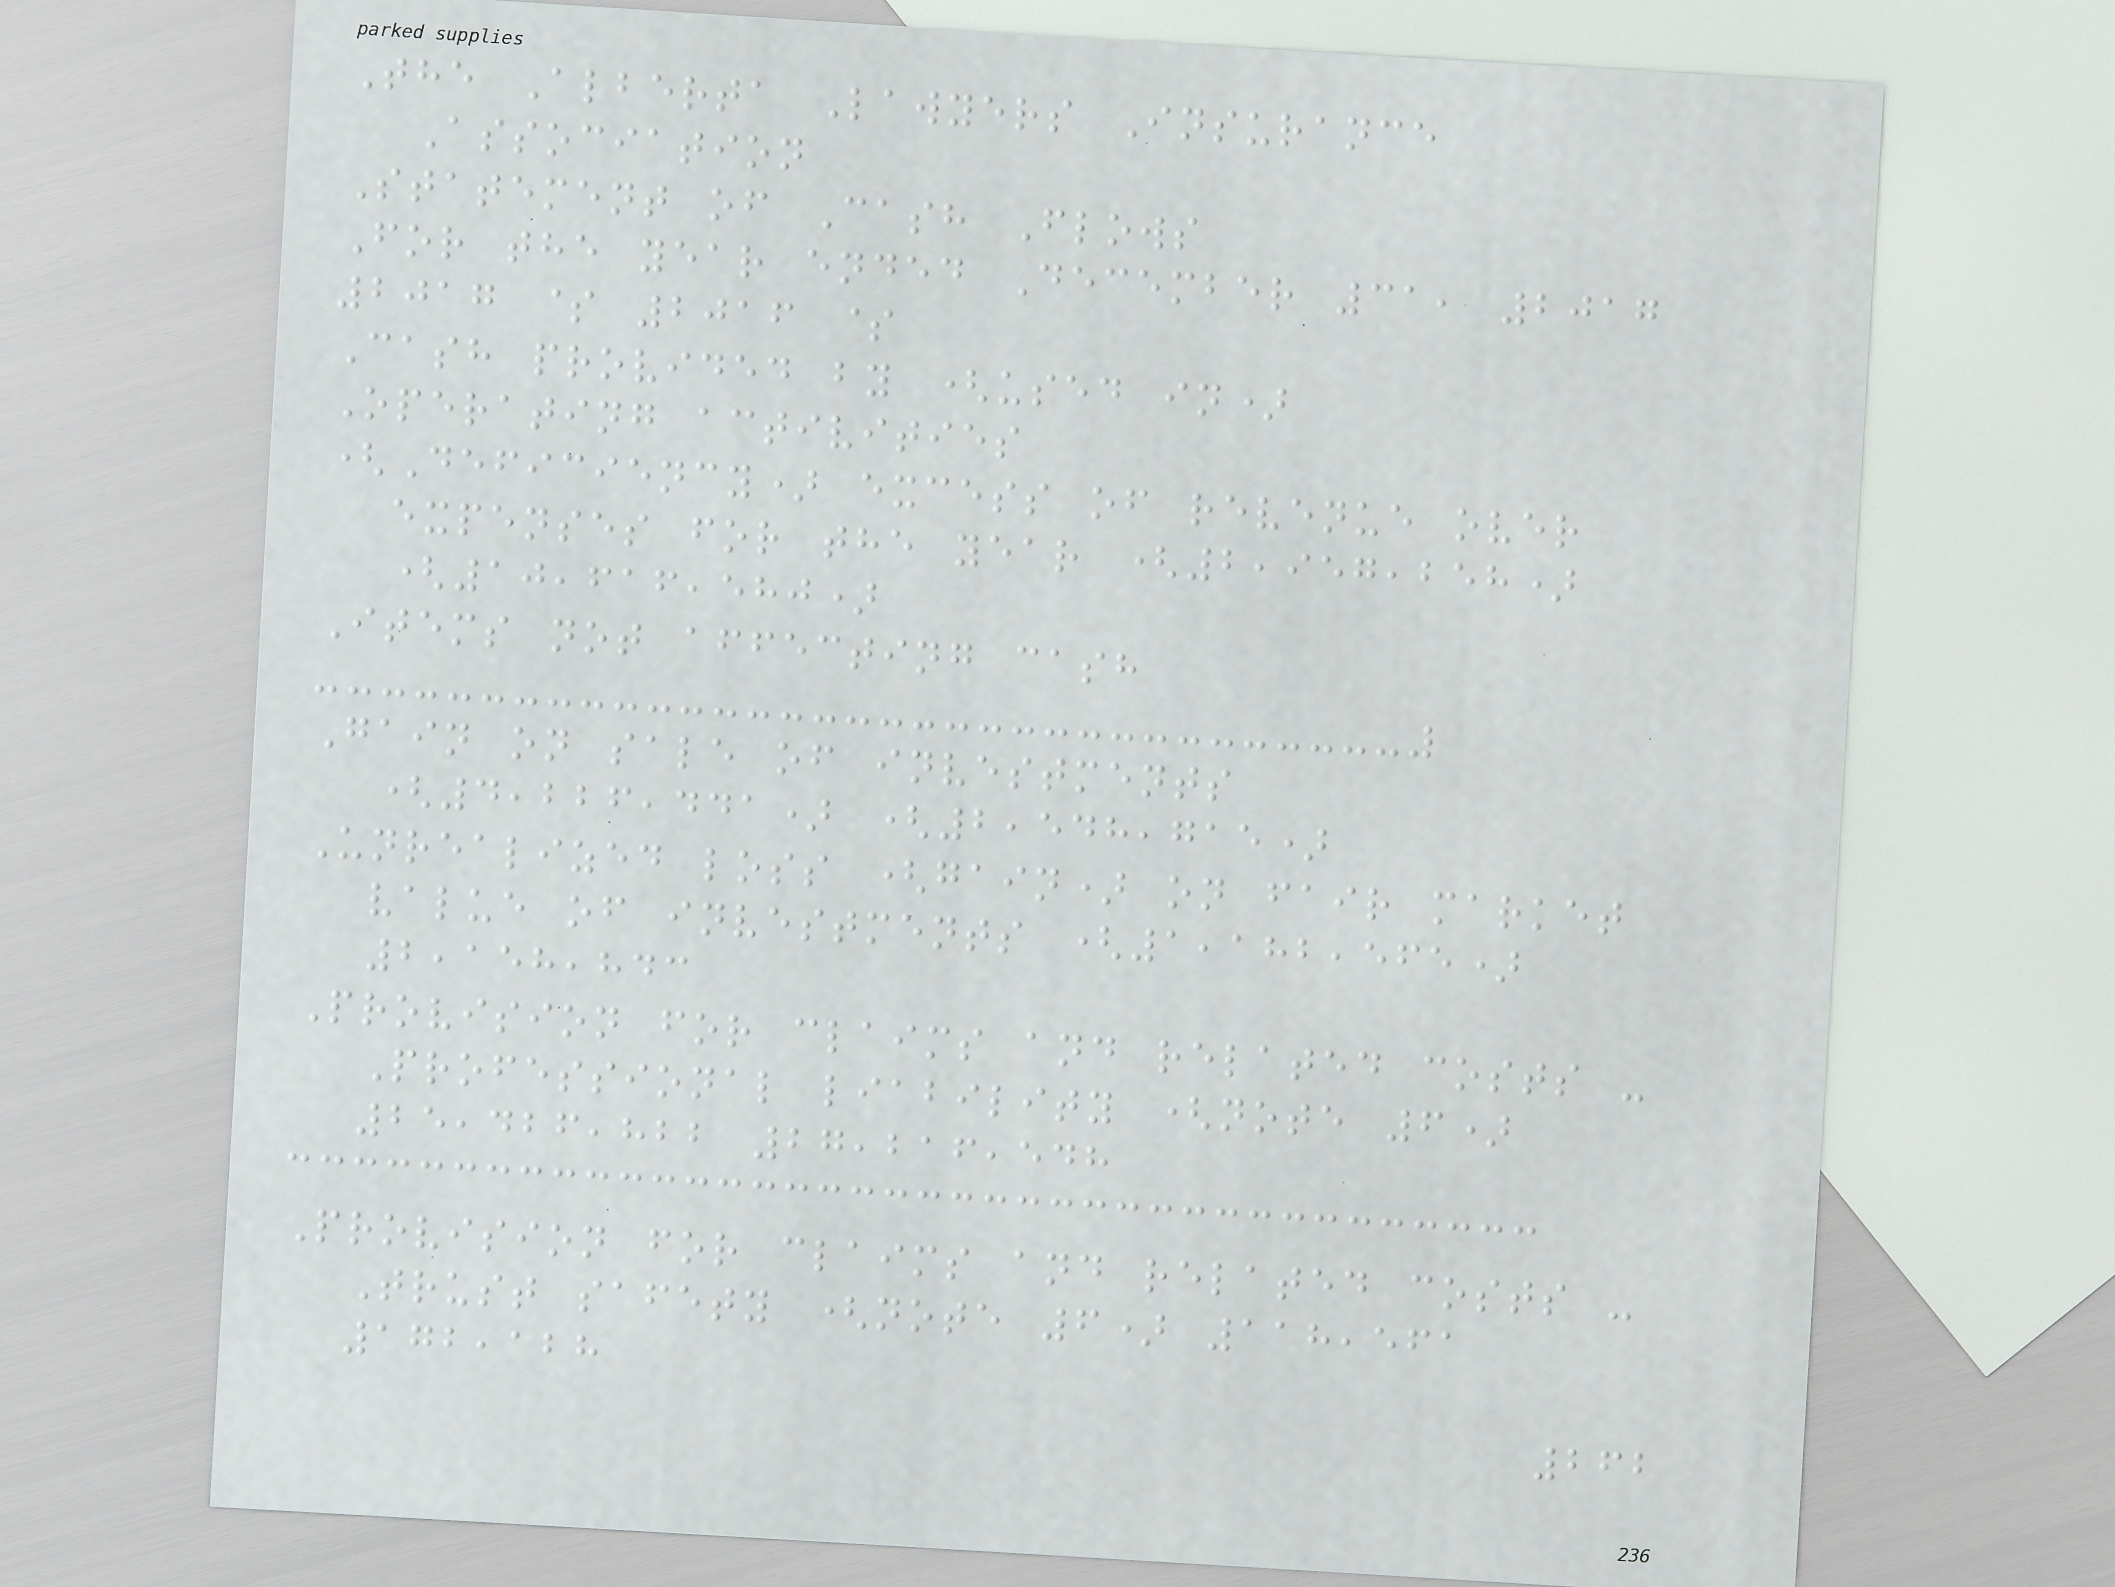The Alberta Lawyers Insurance
Association
Statement of Cash Flows
For the year ended December 31, 2017
2017 $ 2016 $
Cash provided by (used in)
Operating activities
(Deficiency) excess of revenue over
expenses for the year (2,957,258)
(10,616,580)
Items not affecting cash
Gain on sale of investments
(4,226,441) (2,548,715)
Unrealized loss (gain) on fair market
value of investments (1,182,565)
2,158,843
Provision for claims and related costs -
Professional liability (note 6)
25,426,822 27,216,548
Provision for claims and related costs -
Trust safety (note 6) 118,561
172,128
262
